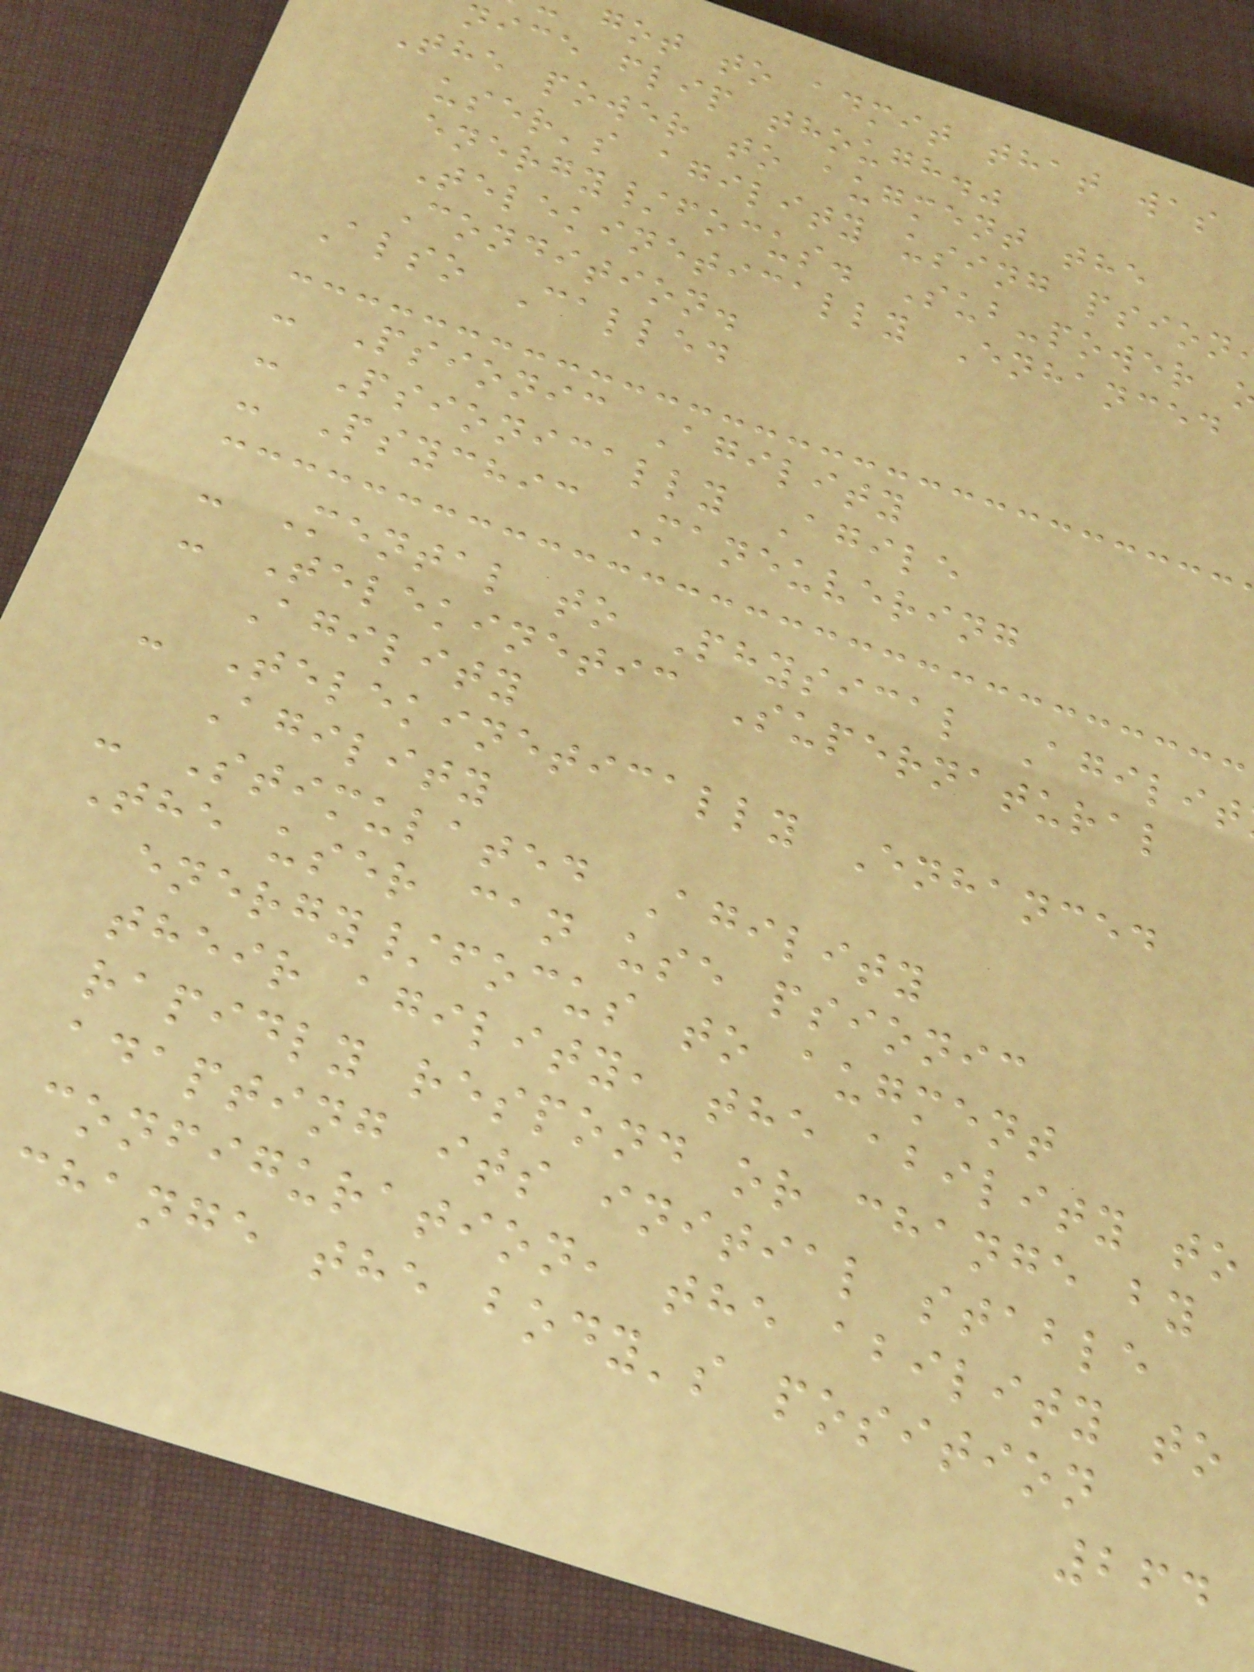got to admit that was
nice flip though."
The power to augment the
user's agility using psion
energy/focus. Sub-power
Telekinetically Enhanced
Condition.
Also Called
- Psionic Agility
- Psionically Agile
- Psychic Maneuvering
- Mental to Physical Agilit
- Telekinetic Supernatural
Agility
- Telekinetically Enhanced
Agility
- Stimulated Agility
The user can use psionic
energy/focus to augment
their agility, the ability to
rapidly respond or change by
adapting its initial stable
configuration, the ability to
change the body's position
264
